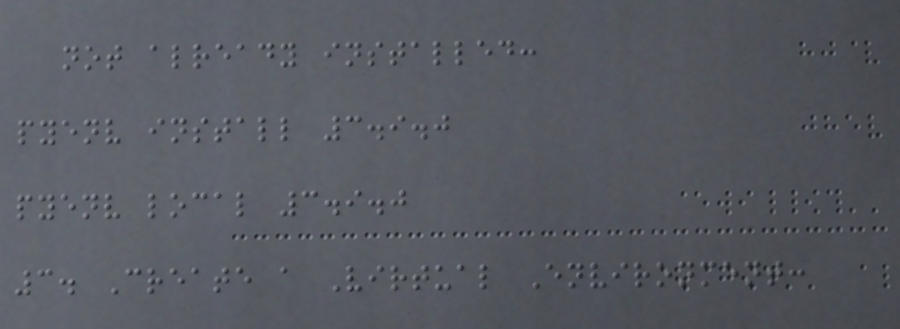not already installed:
pyenv install 3.9.0
pyenv local 3.9.0
3. Create a Virtual Environment:
